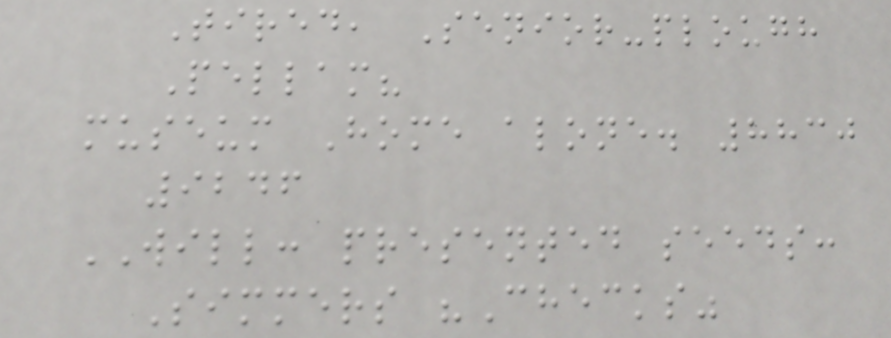Tired, Senior-plough
Pellam?
museum Home alone. 8830
9246
WILL: presented seeds:
Simmers "Checks"
